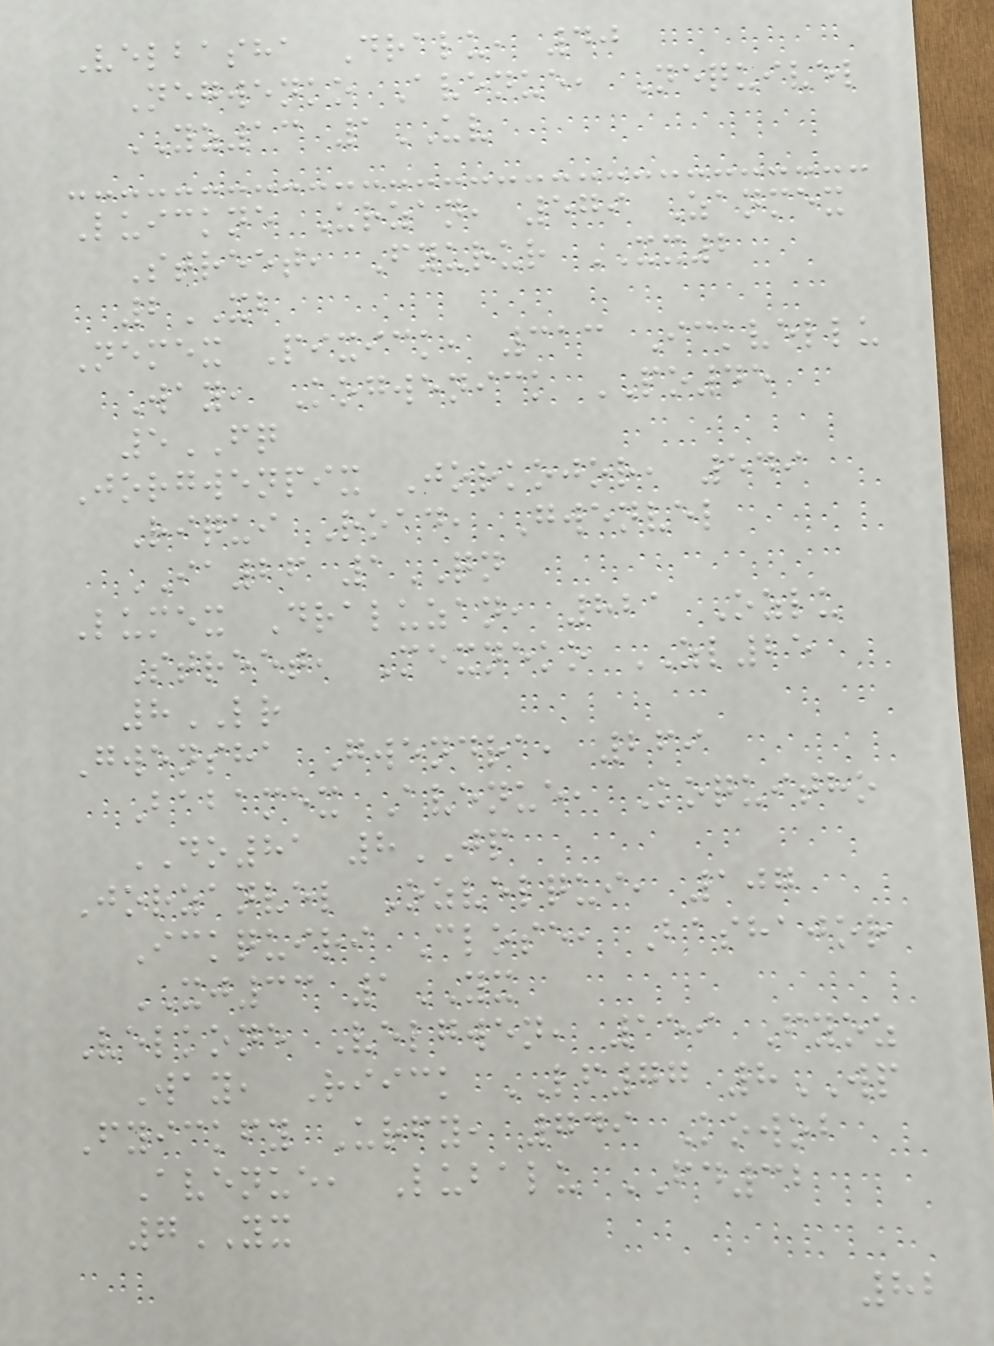Velbasha Dralu, 40
Negwenko Avenue, Nequivel
YZ13 1UV
Luickne Urzan, 579 Zanmex
Street, Fyurur XX2
2XB
Nemex Pixick, 313 Ickvellu
Way, Kogwenick PO45
5FQ
Jorgwenpix Jorkojor, 549
Riqui Road, Gwenvel
IA26 1QN
Lumex Draluzan, 821 Ozlu
Street, Mexneko ZL25
8LR
Gwensha Gwendra, 269
Babamex Avenue, Koquitho
DO81 8JP
Jorzanvel Ozvelqui, 107
Ickquiri Close, Bashajor
XJ33 1YX
Velkone Velgwen, 159 Fyoz
Way, Riick LF77 8WP
Fyickfy Urfy, 749 Kowob
Avenue, Lubalu FD32
7YX
82
